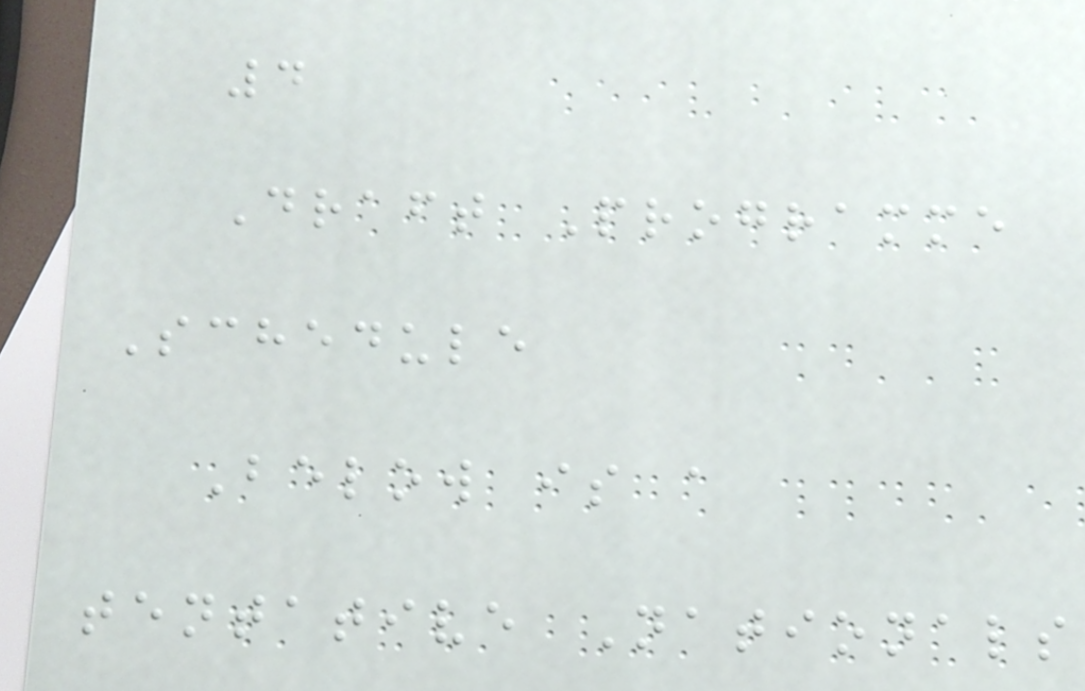4
Draft Programme
Schedule
Below is a
tentative Nationals
